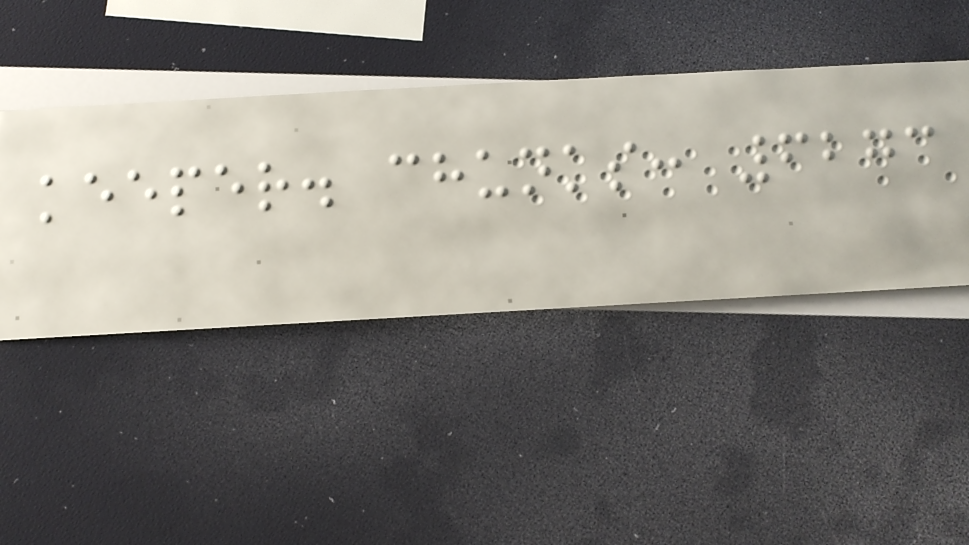keeper. chunks: 6273
